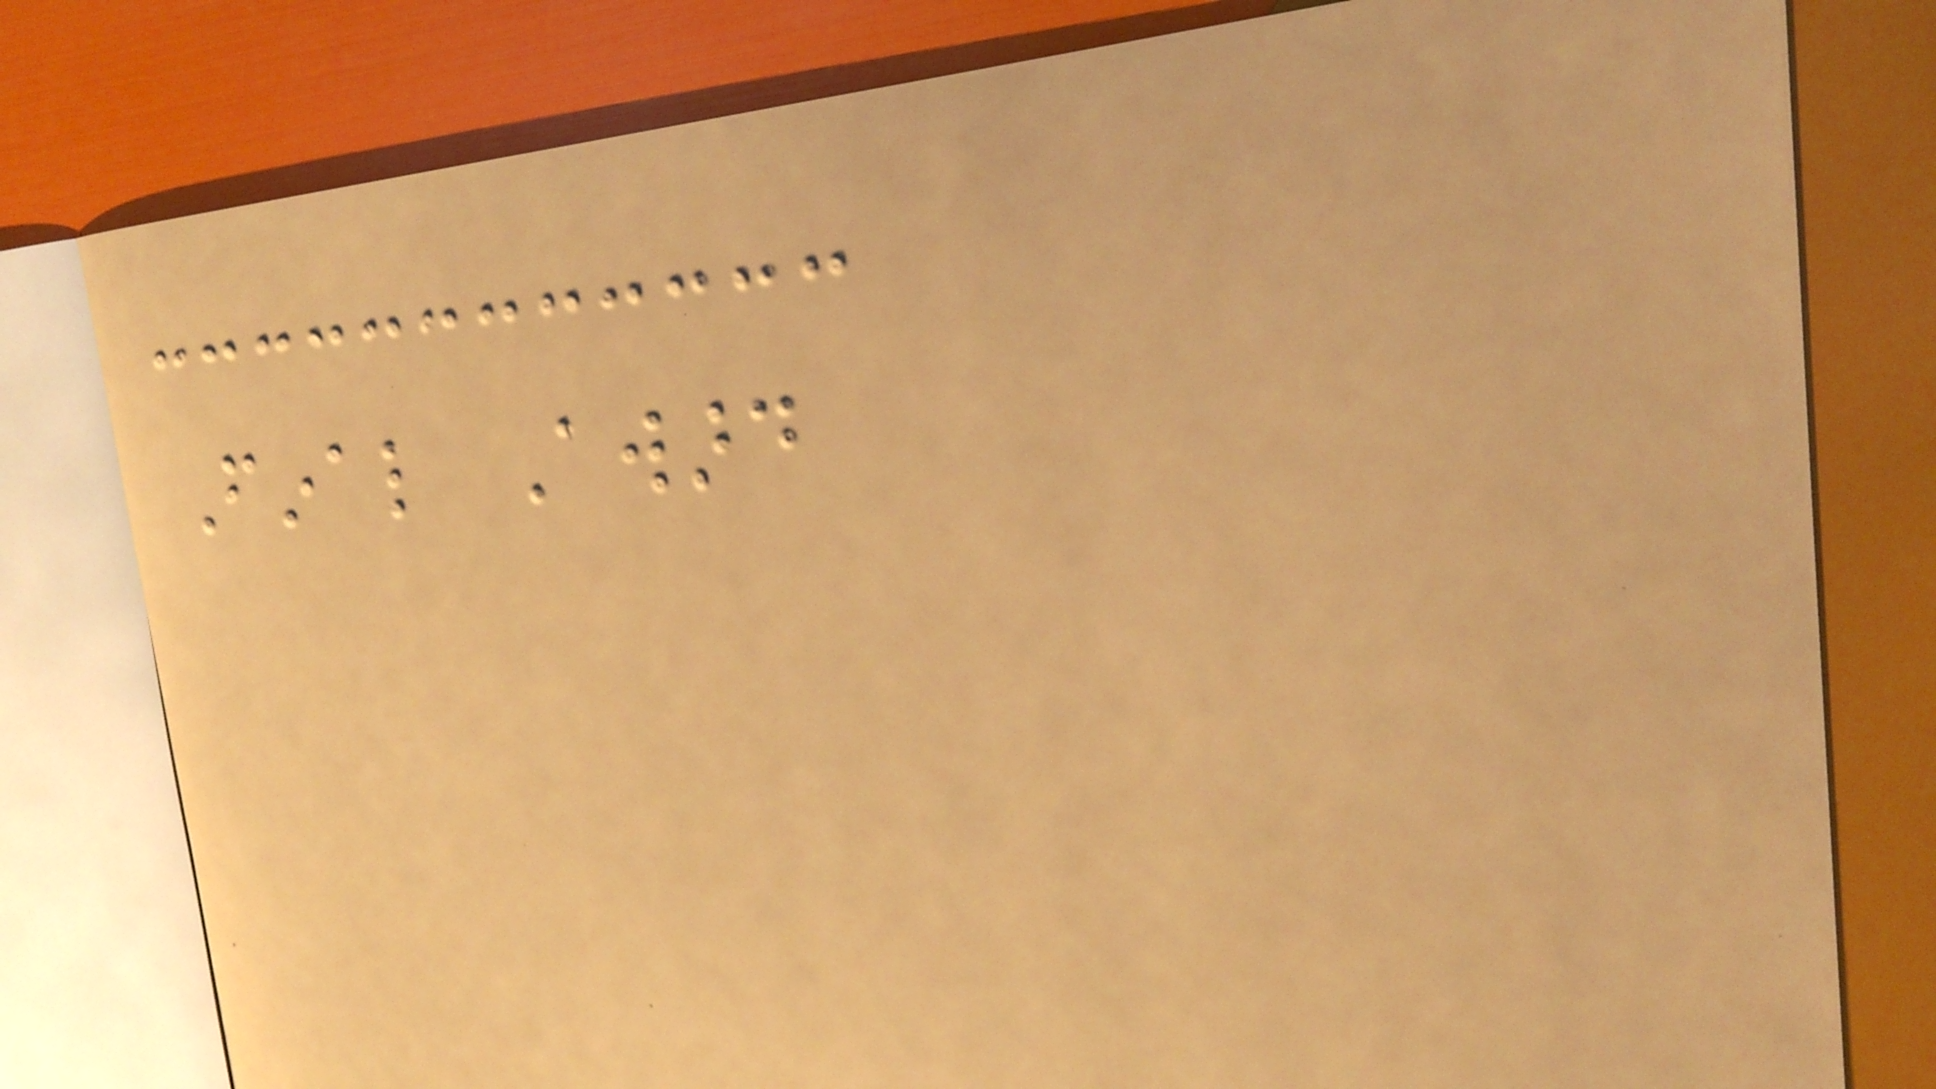Final Award
